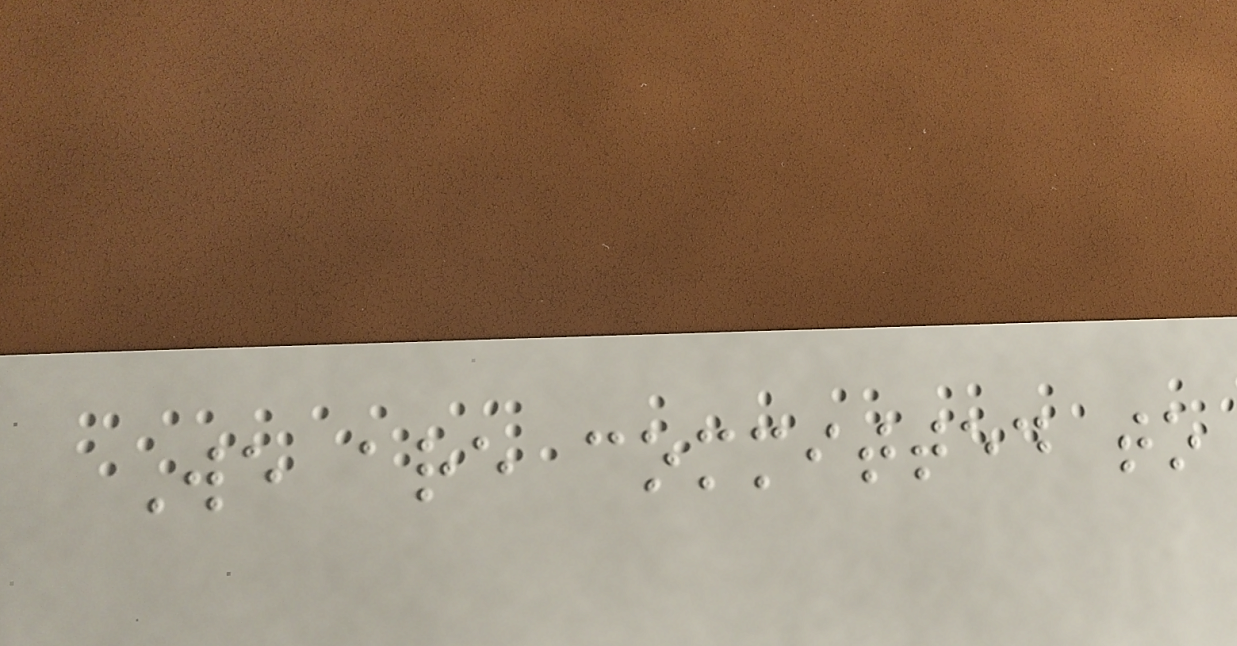We are committed to
